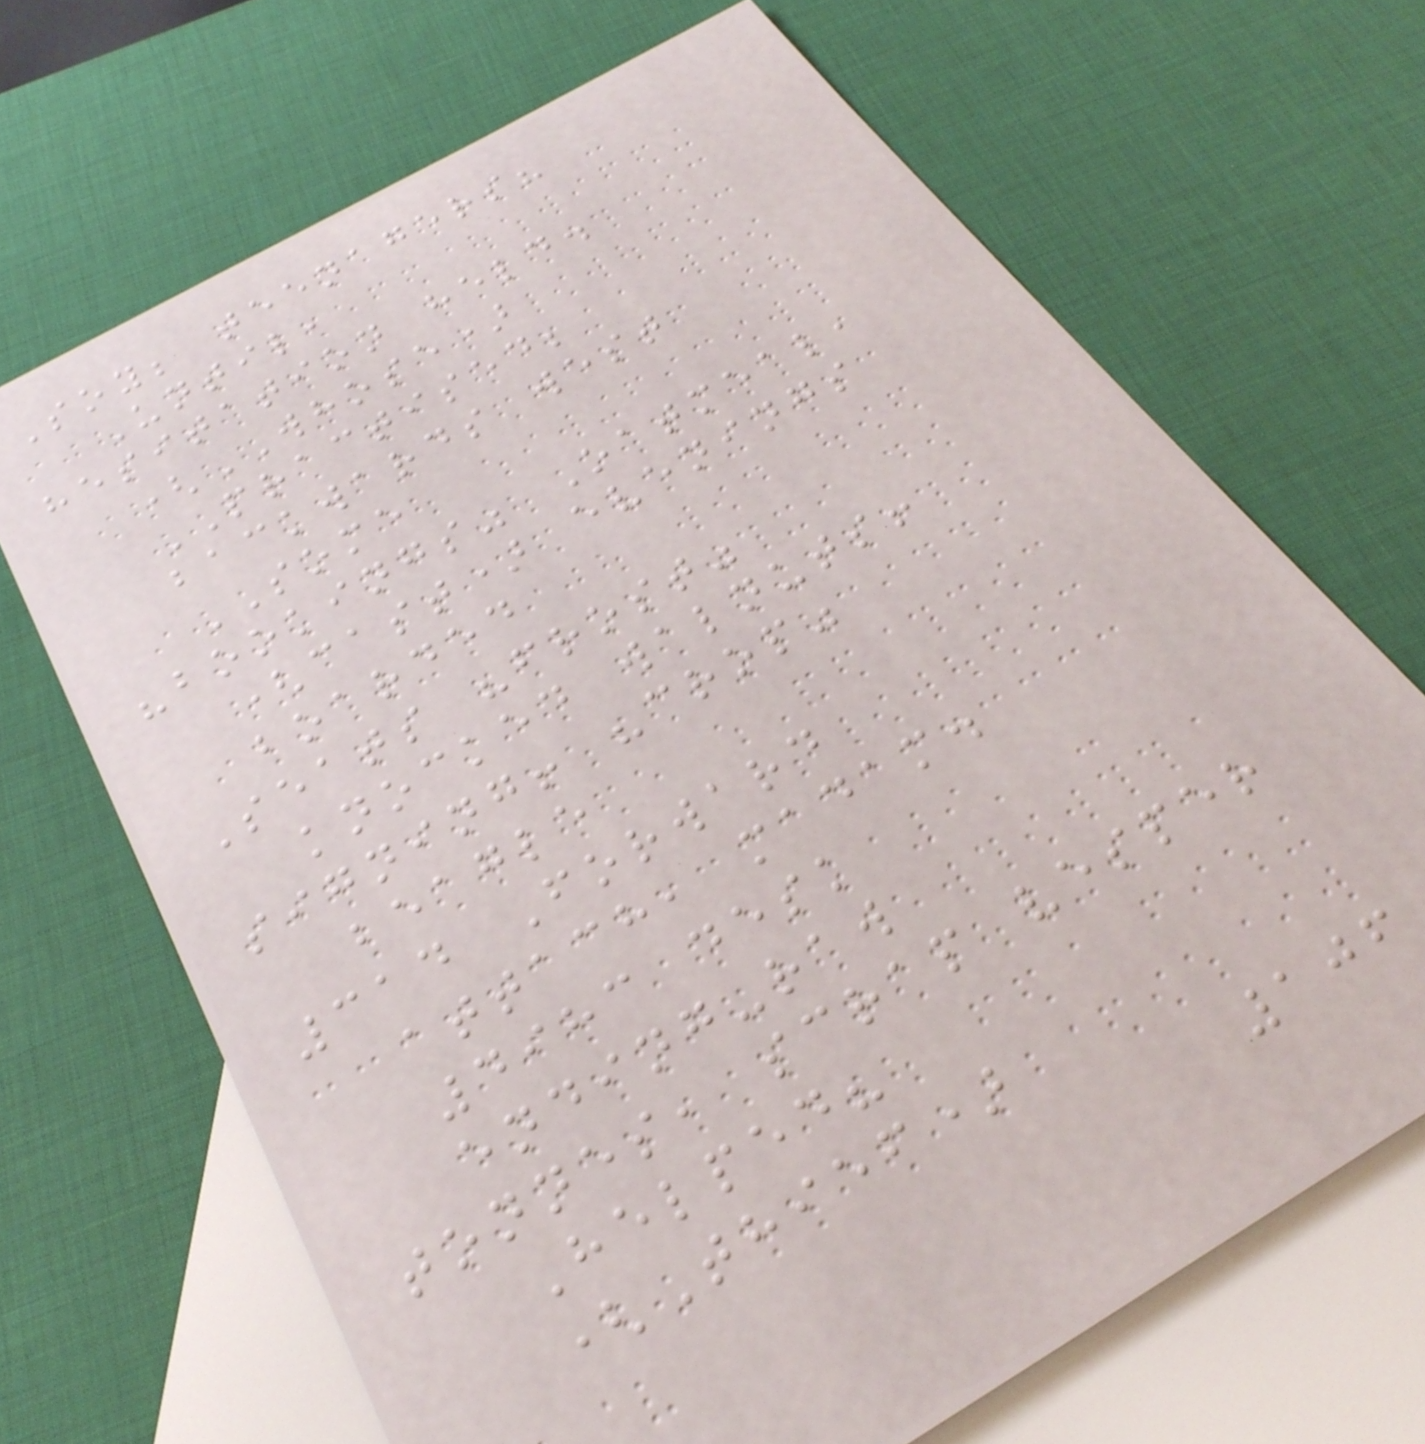Soy; teenagers?
Until,
hesitation held.
(WHOSE)
PRACTISED;
backwards west
SOME
"bookings" Oatmeal,
(cast) evenings
boarded
Seats "frost"
knocked walnuts!
signing! "crop"
beagle
314 Forward
attach, madam.
4983 desk
ending-raw
tonnes, scrap vesper
Helped?
(Thief)
106
